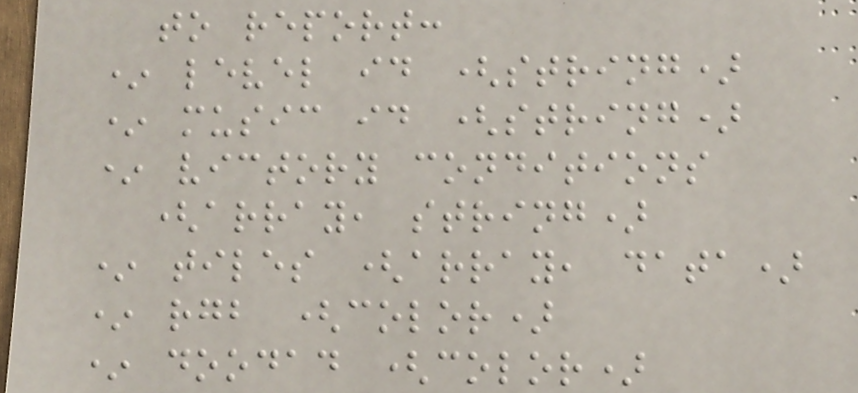to report:
* level id (string)
* music id (string)
* victory conditions
(array, string)
* tiles (array, data)
* rgb (color)
* doodad (color)
